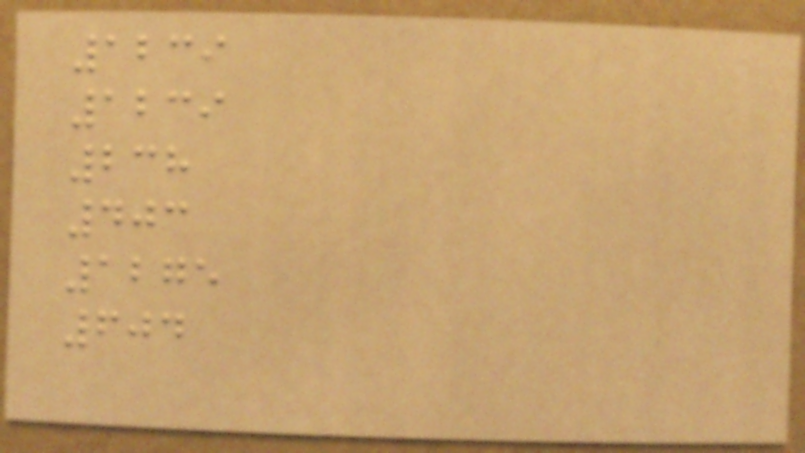1239
1239
238
403
1275
604
